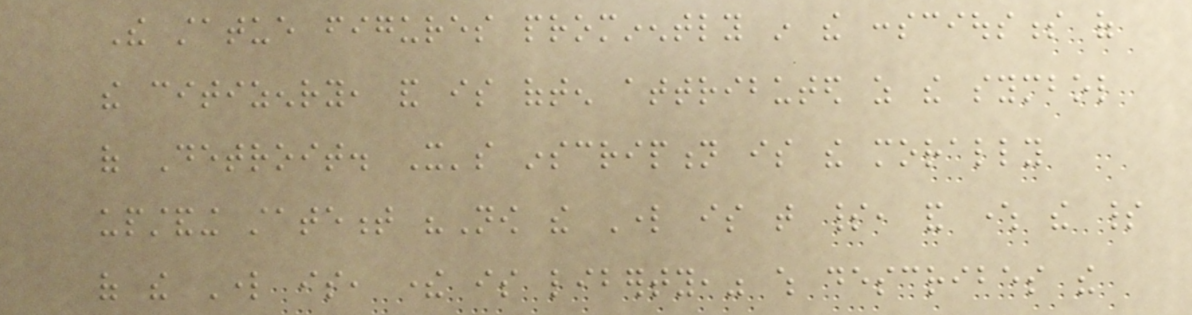The statue figures prominently in the consciousness of
the citizenry, and is often attributed as the symbol
of Detroit. It's inscription is the morally
upstanding statement "Now the Lord is that spirit, and where the spirit
of the Lord is, there is liberty," which describes the
